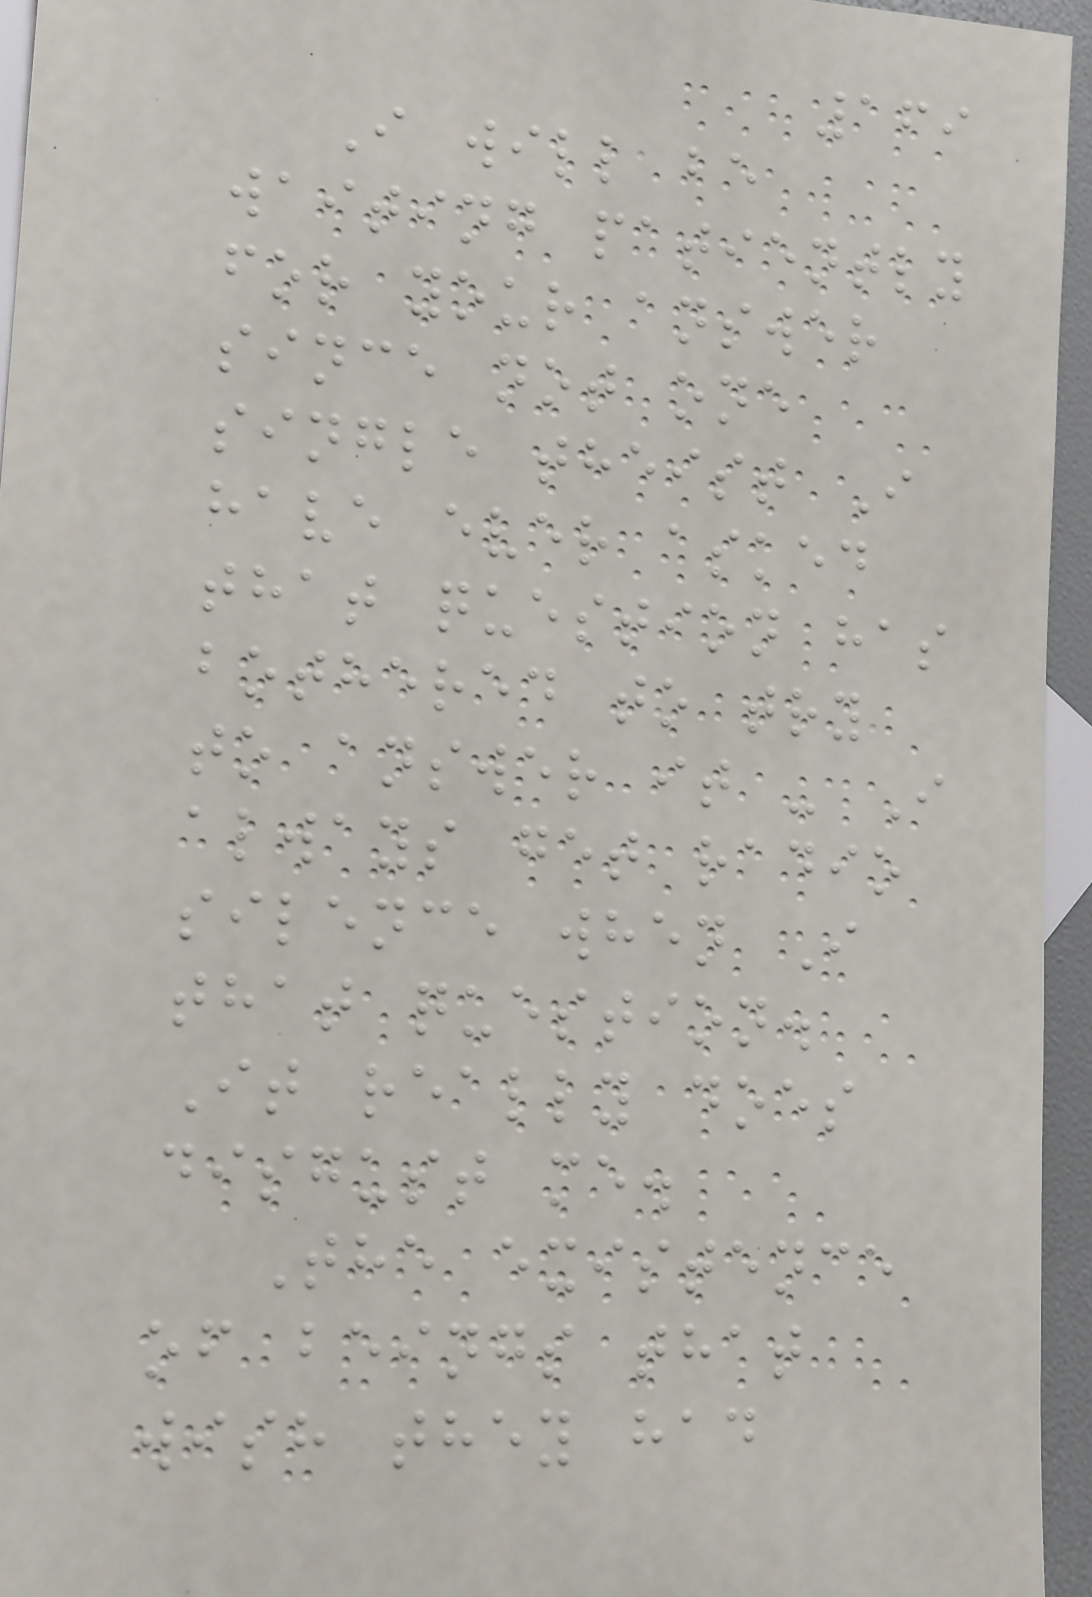169
I will be
waiting patiently
for your answer
since not one
single theist I
have ever asked
that question has
bothered to try
to answer it - I
always get radio
silence when I
that question.
It really does
disgust me.
The existence
of beings that
wish they had
